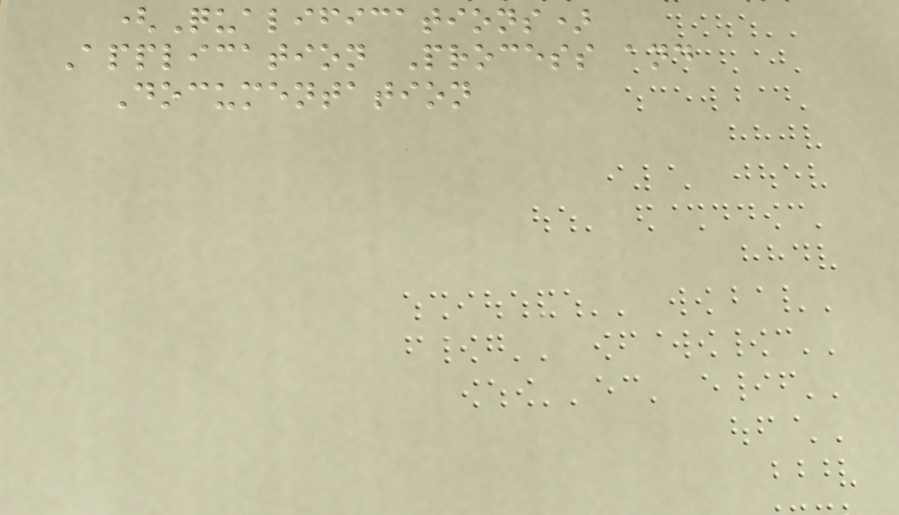(Qualifications)
Application Process and
Documentation
